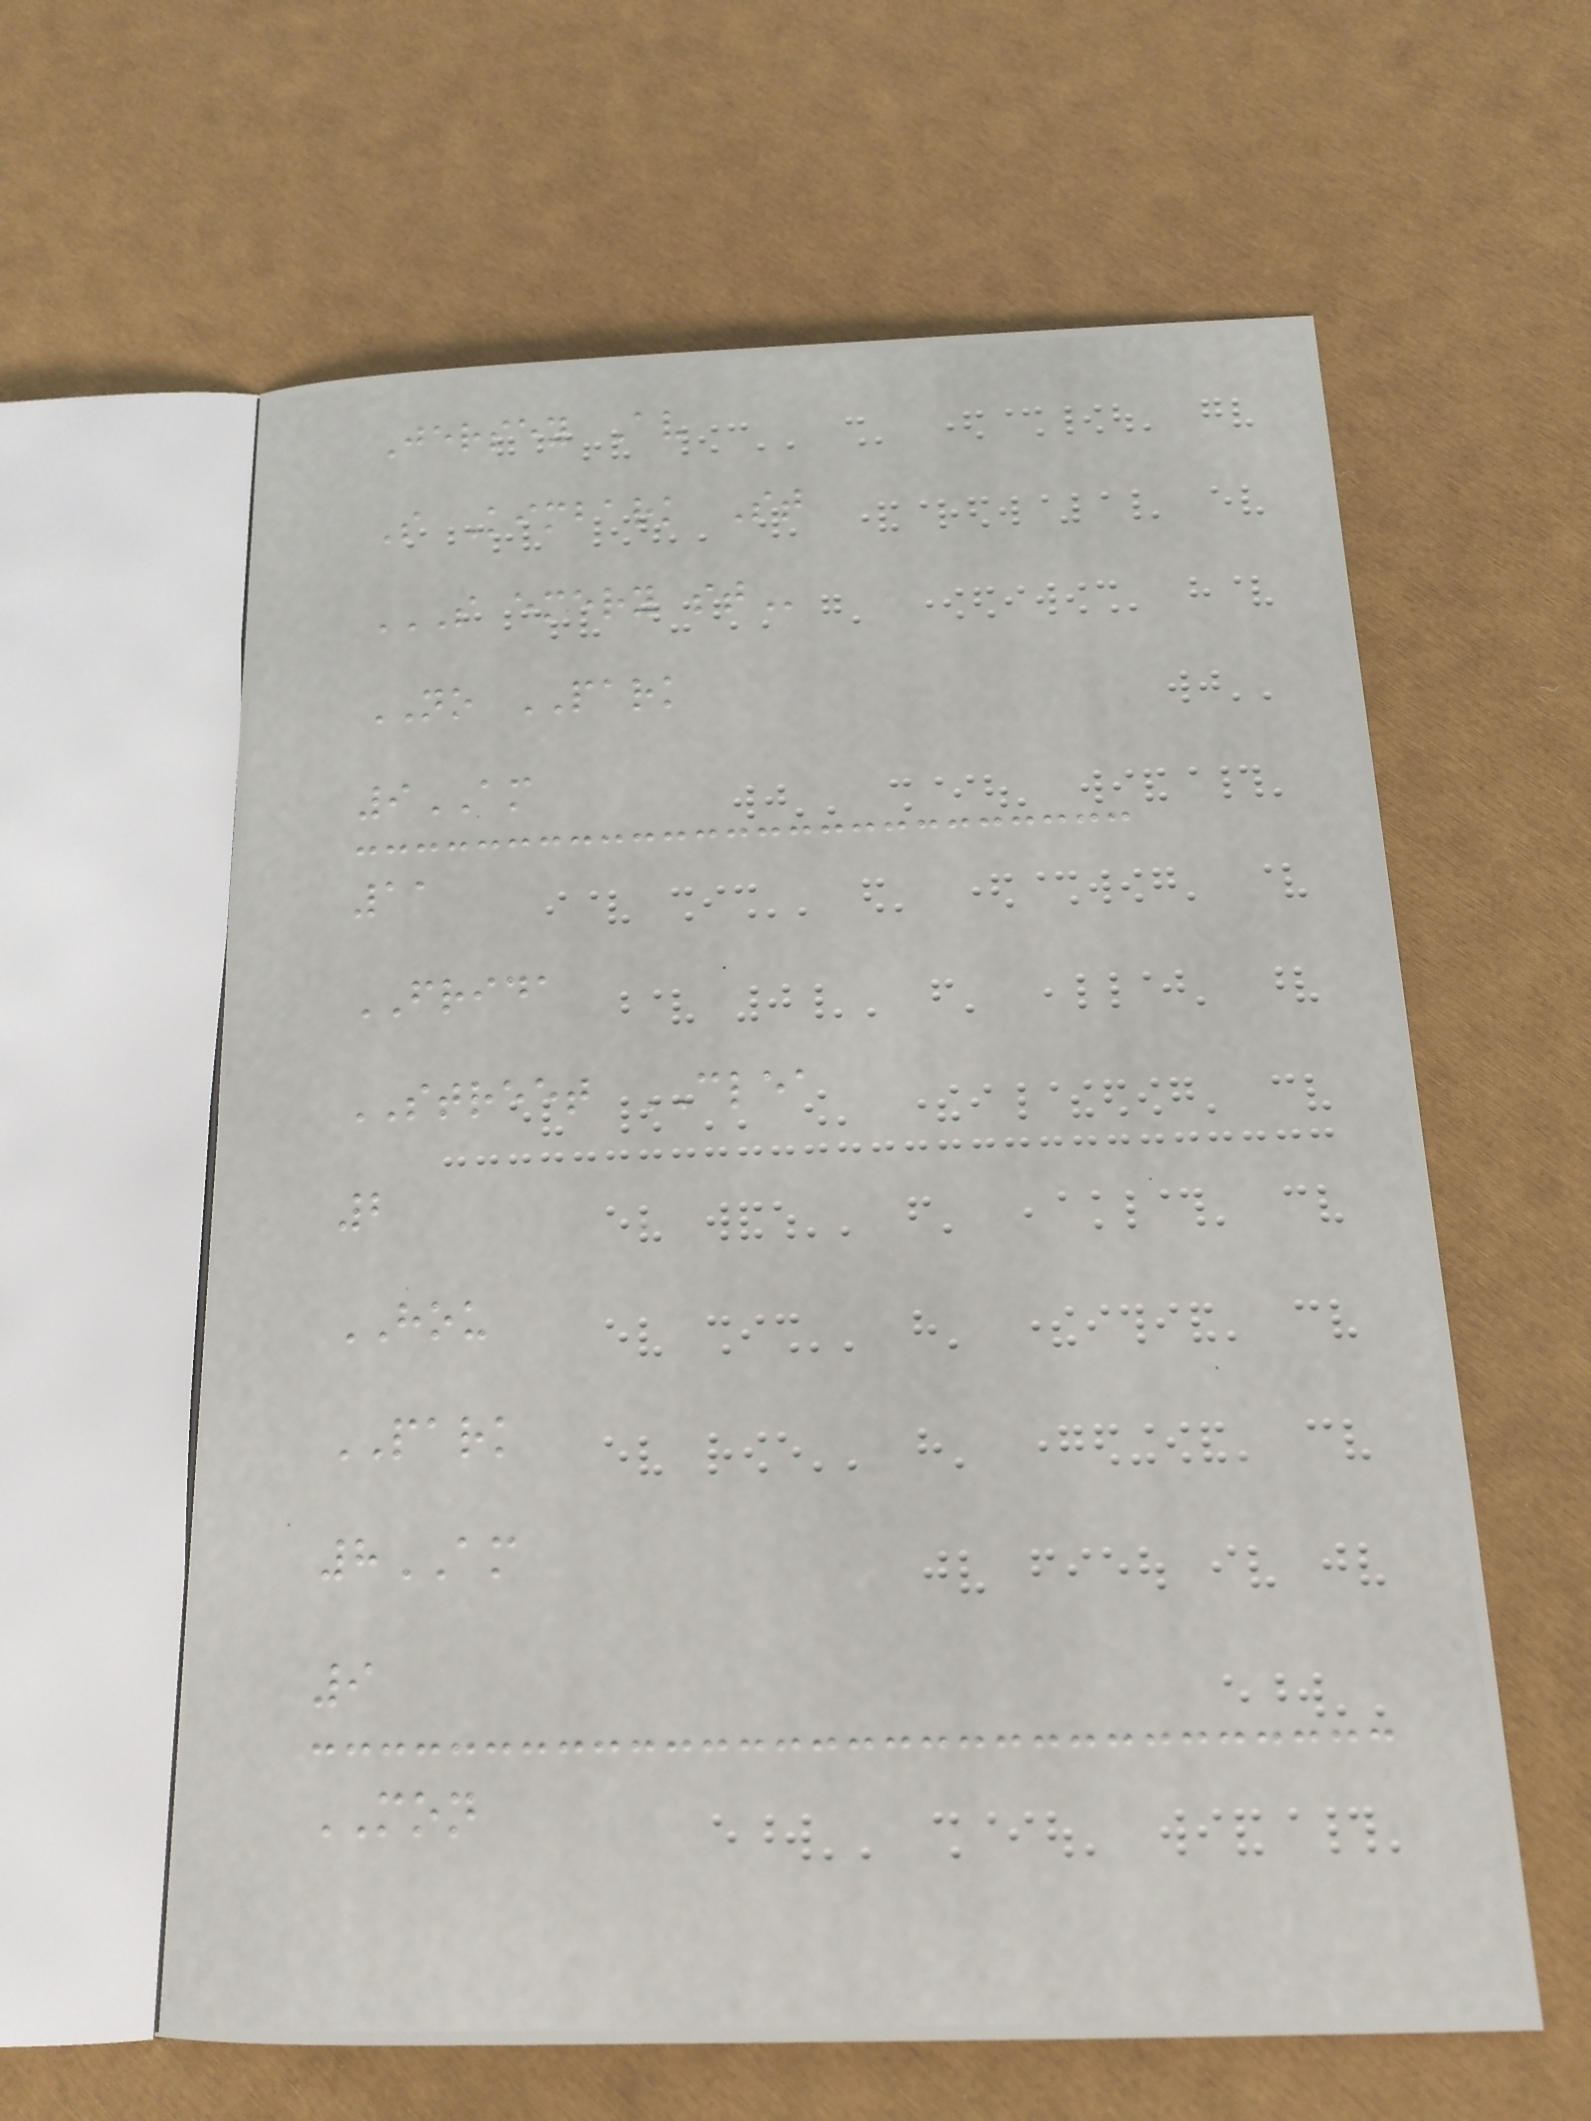Jersey Av
S Kimbark St
S EMERY ST
NO PARK
9AM
11
FRIDA
STREET CLEA
2
HOU
PARK
8AM
9
MON
